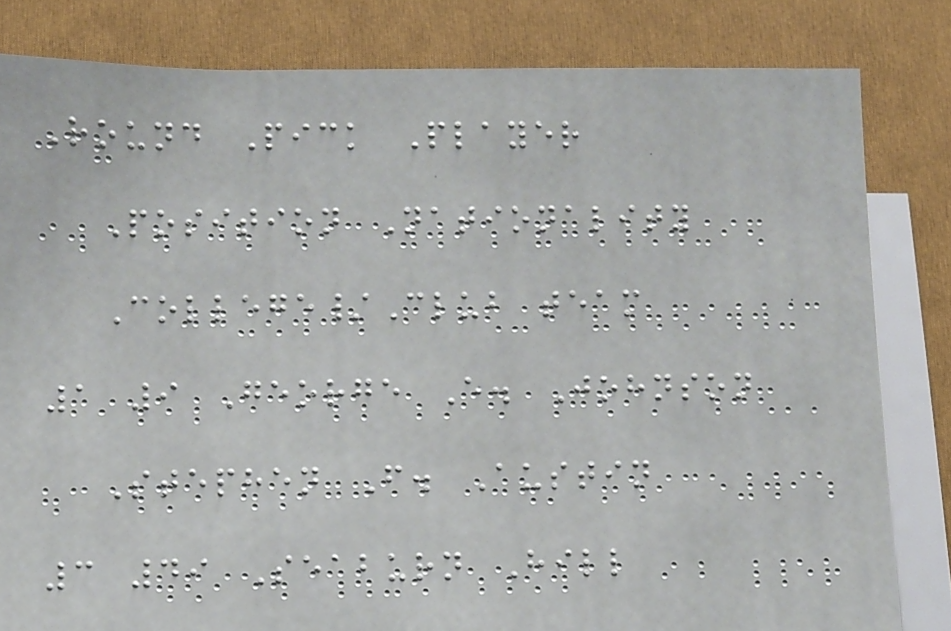Round Pick Player
Position Nationality
College/Club team
1 9 George E. Johnson
Stephen F. Austin
3 49 Seaburn Hill
